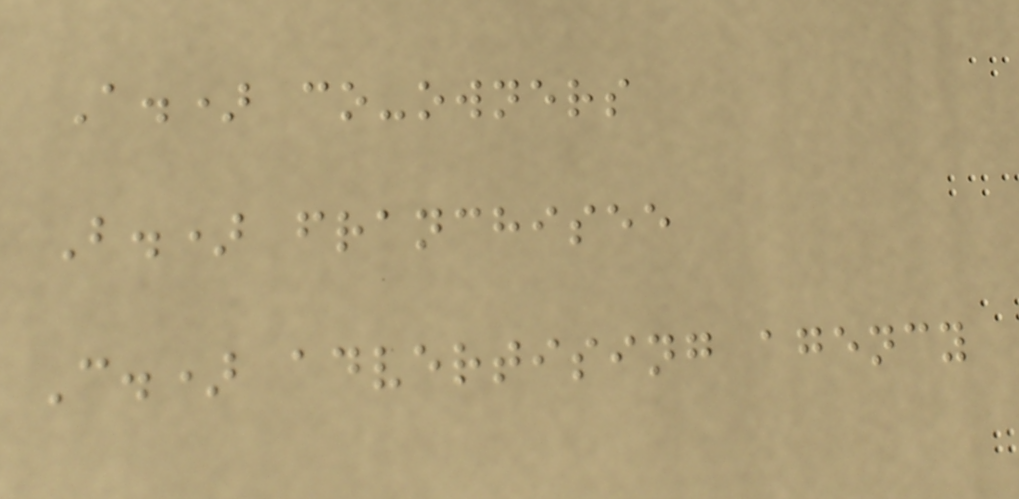A.) co-owners
B.) franchisee
C.) advertising agency
